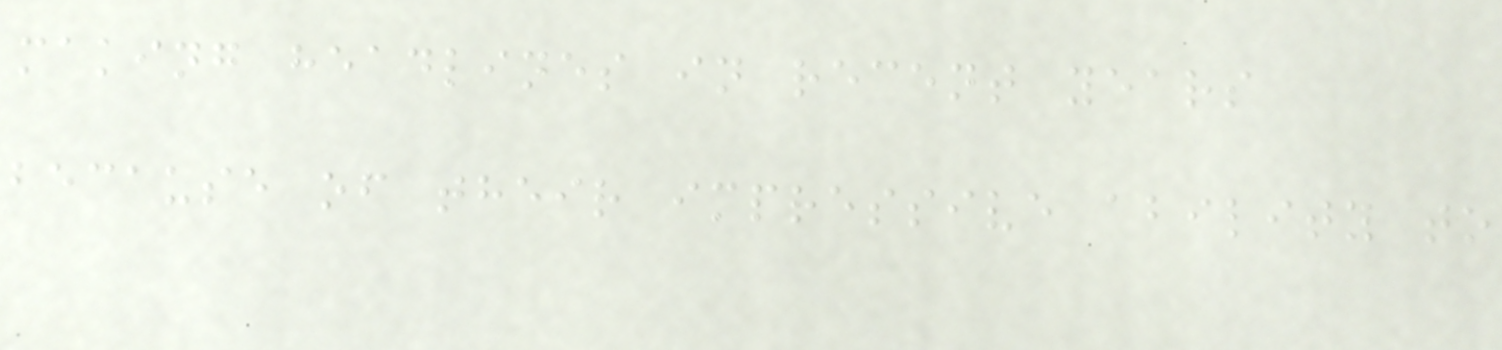making headlines in recent years
because of their impressive ability to
